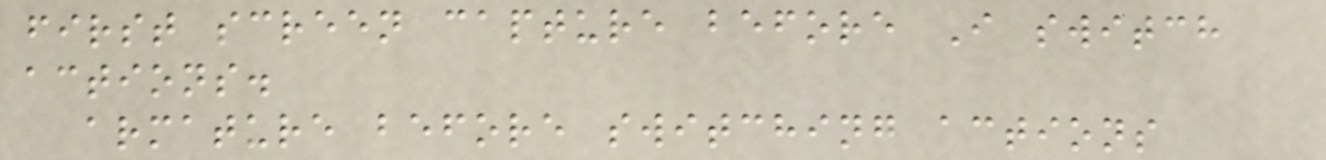first screen capture before I switch
actions.
armature before switching actions
